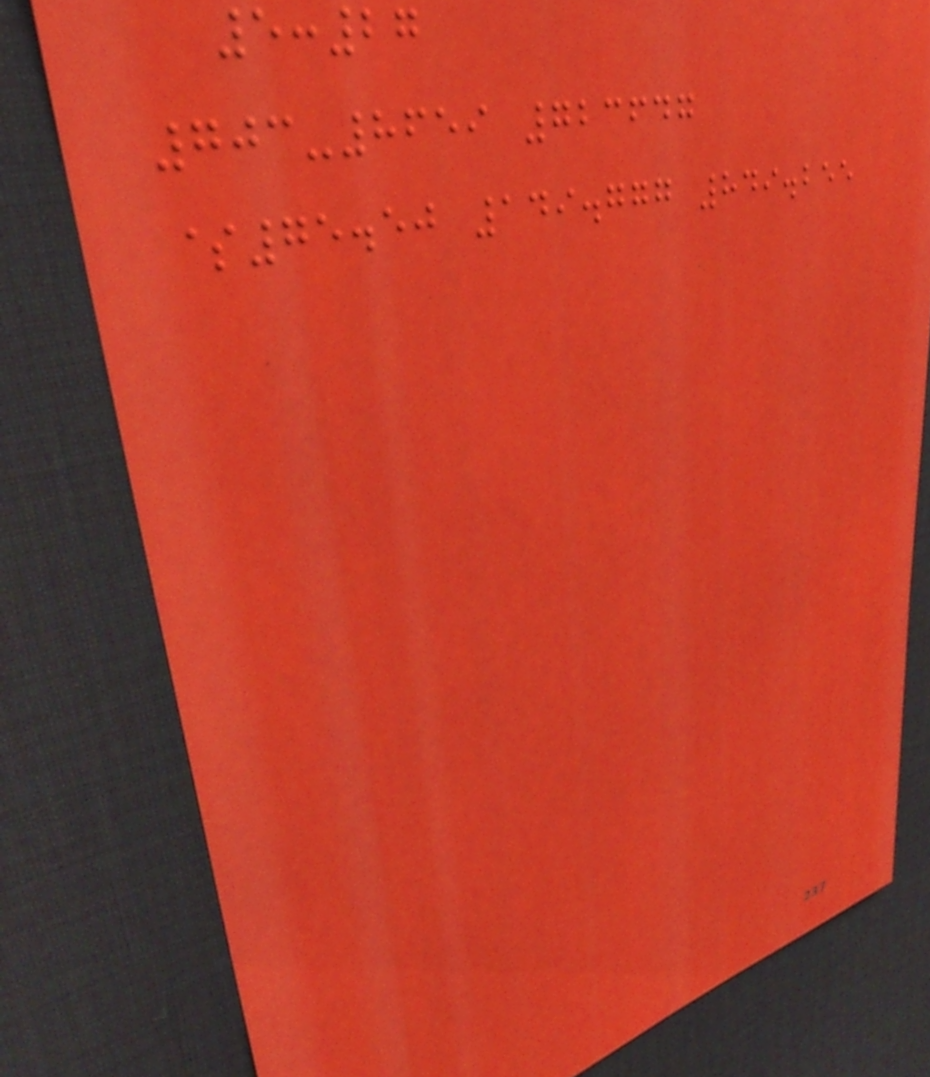5:27
703-8659 723647
$75.50 149.777 849.255
